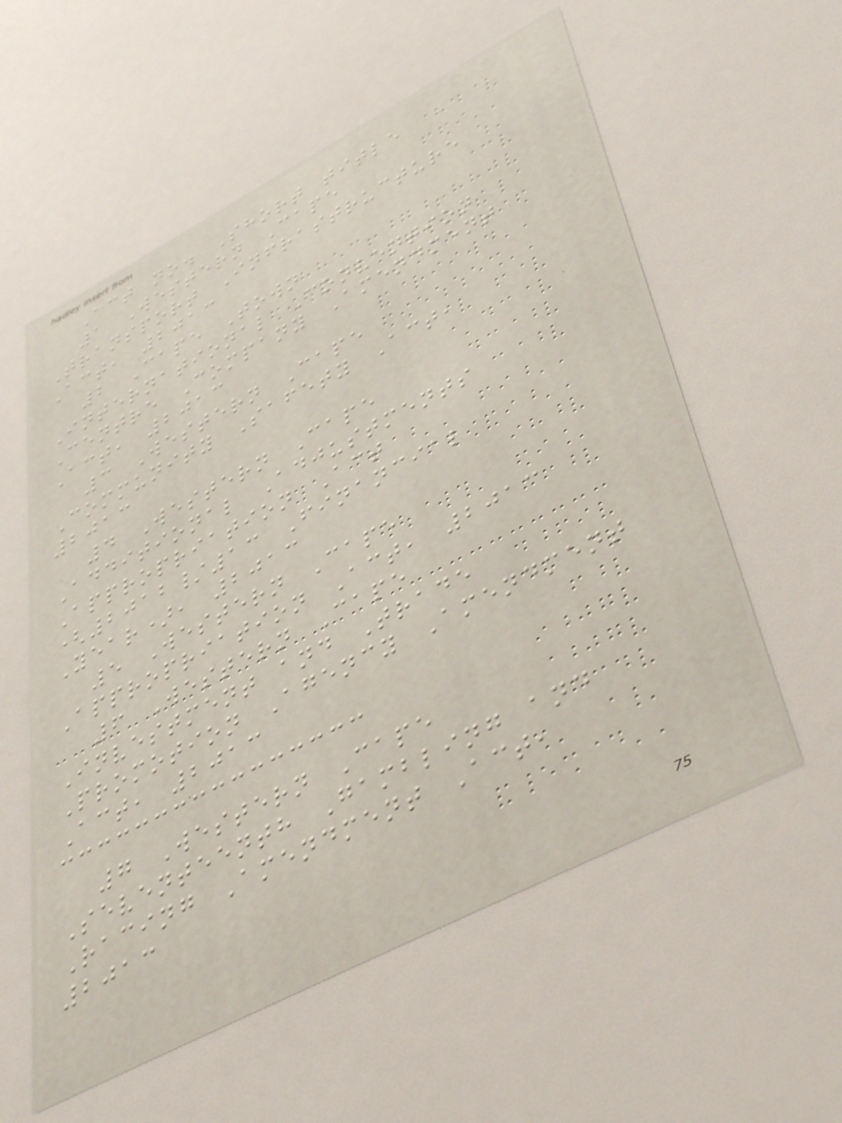Act no. Short title
1 Western Cape
Transport Infrastructure
Act, 2013
2 Cape Town
International Convention
Centre Company Amendment
Act, 2013
3 Western Cape
Community Safety Act,
2013
4 Western Cape
Additional Adjustments
Appropriation Act
(2012/13 Financial
Year), 2013
5 Western Cape
Appropriation Act, 2013
6 Western Cape
Investment and Trade
Promotion Agency Amendment
Act, 2013
7 Western Cape
Seventeenth Gambling and
Racing Amendment Act,
2013
